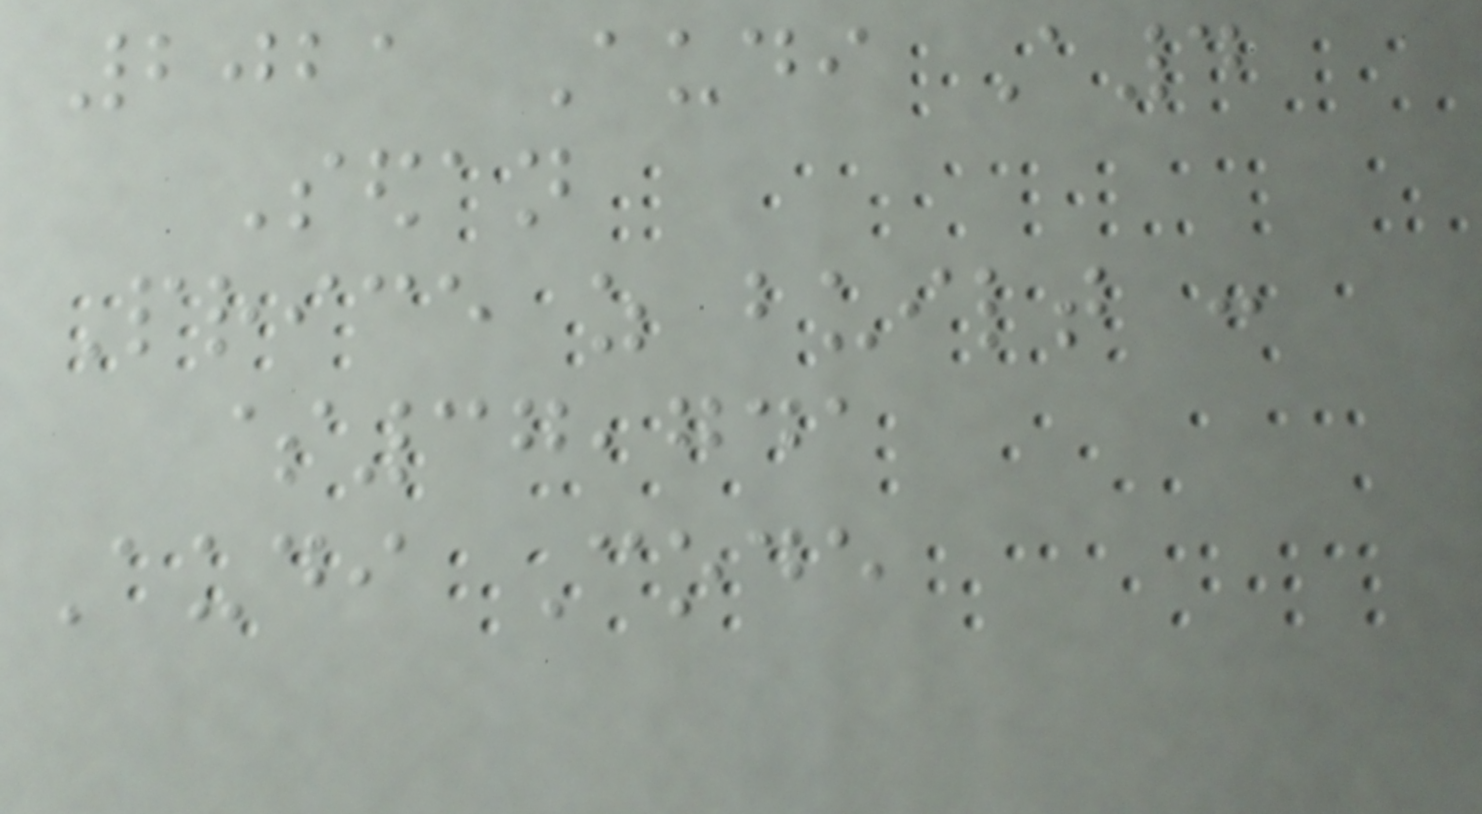2021 Audi A4
Sedan
Price as built :
$37,741
Audi Code
